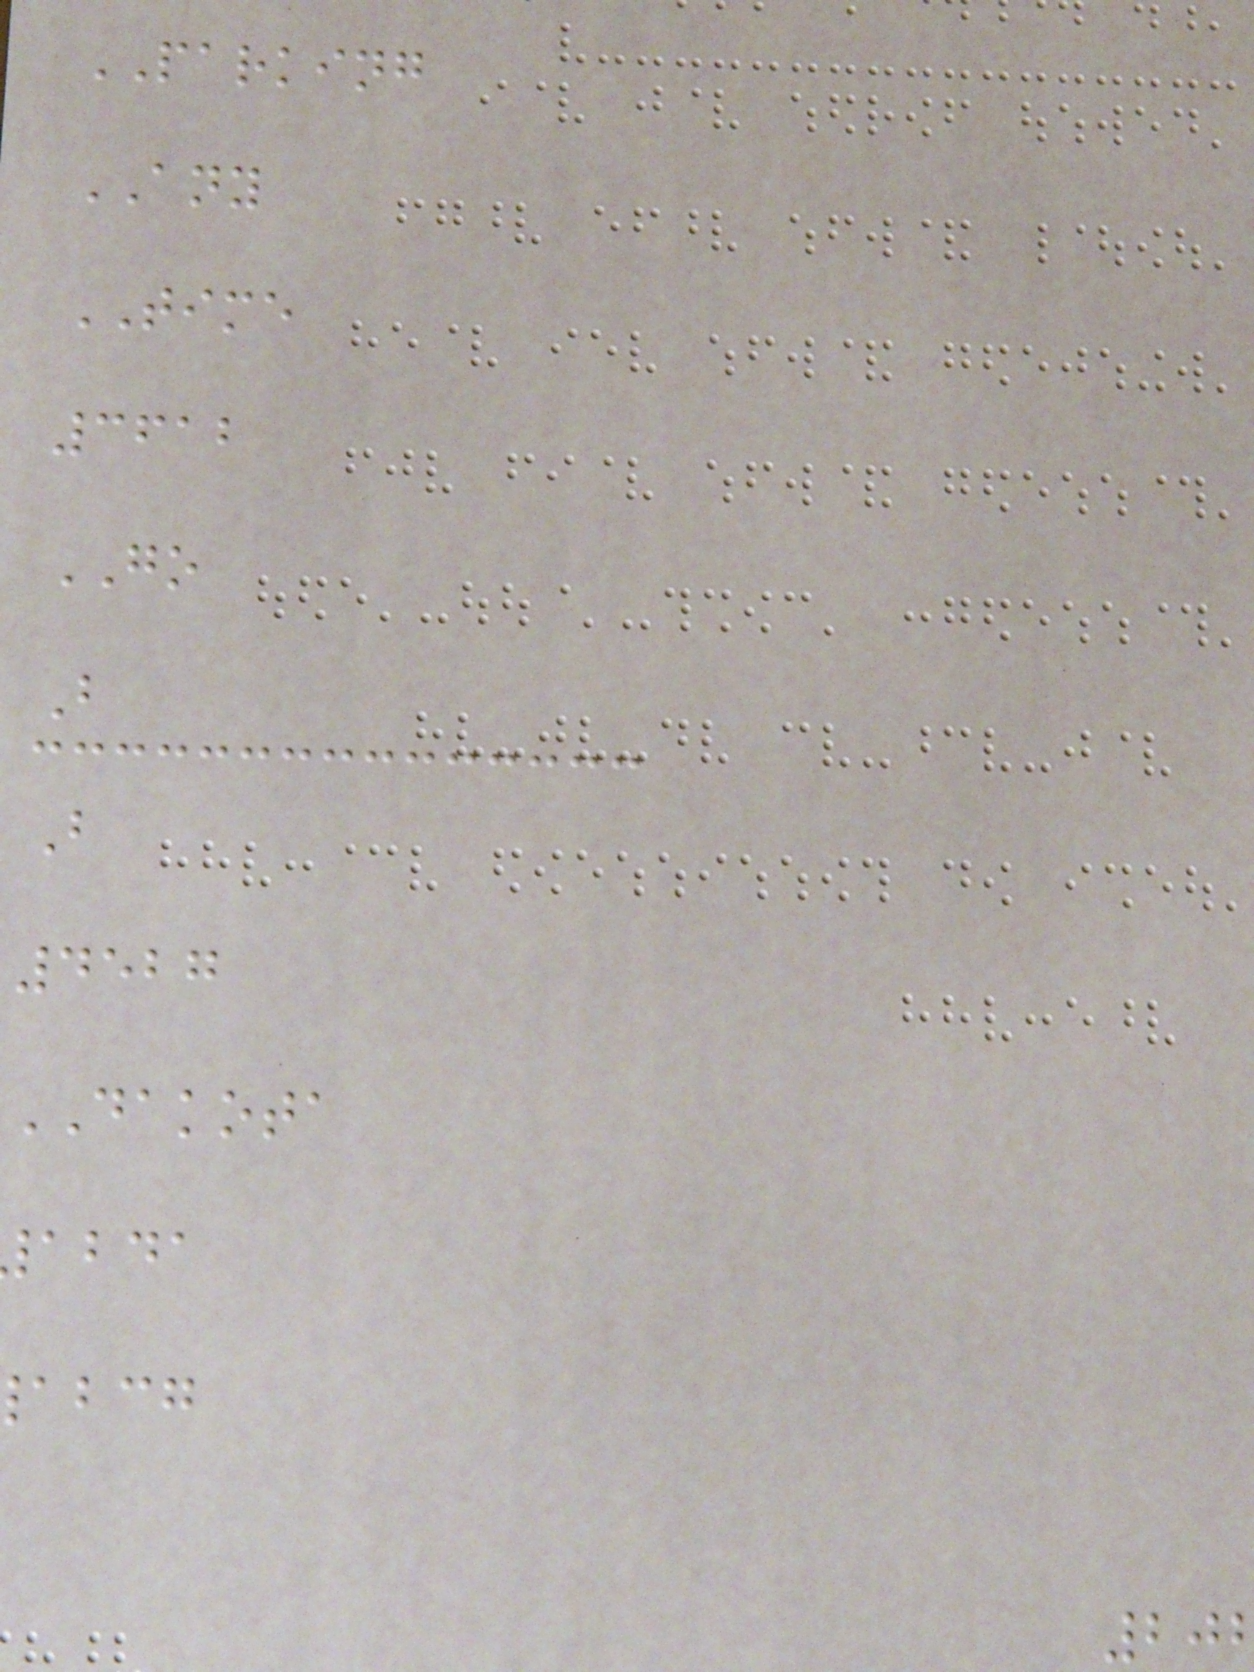PARKING
ANY
TIME
3612
GO
B
B
4527
DAKOTA
abda
abcg
